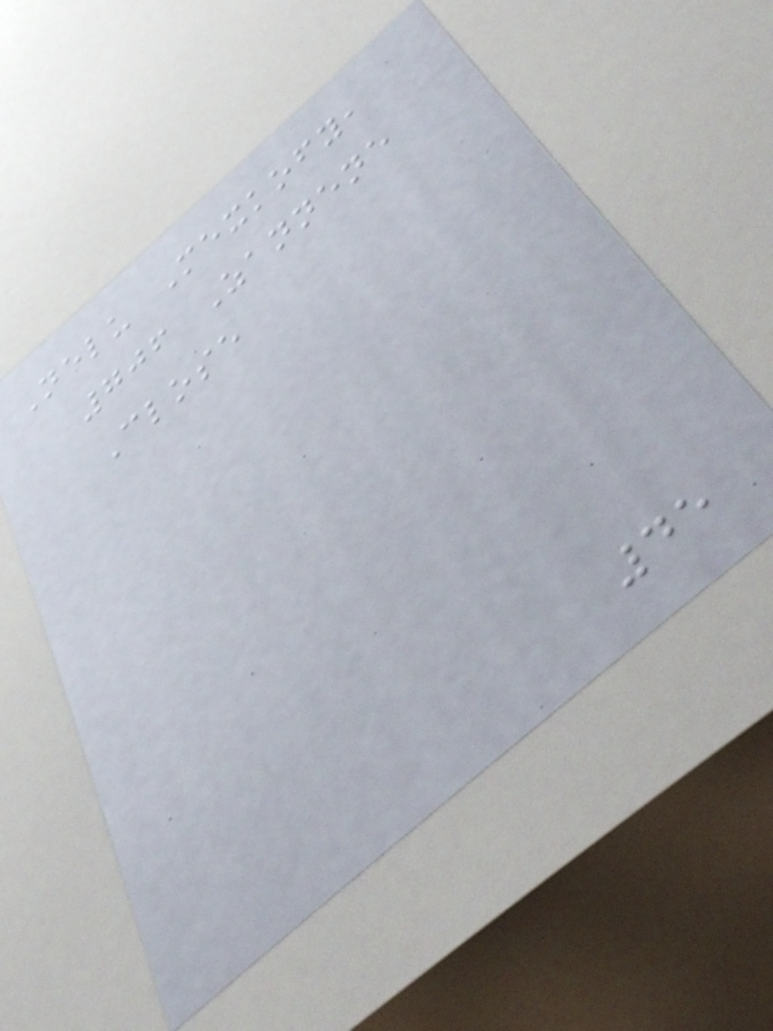Nelu Mexkofy,
706 Zannene
Close
45
